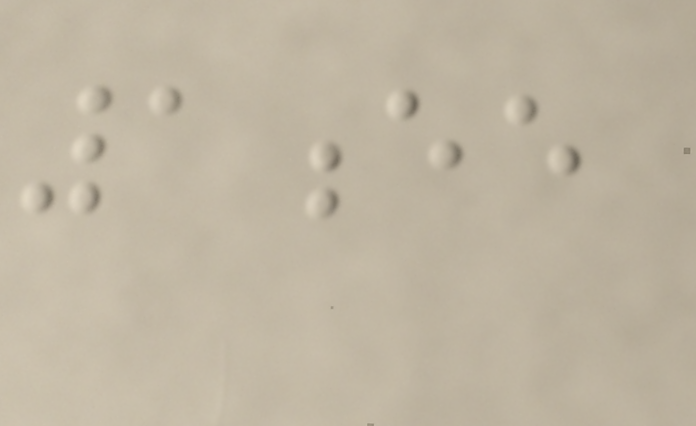1ee
